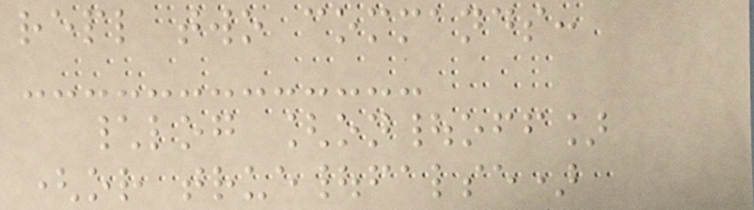repl two commands:
\log [on|off]
(or true|false)
